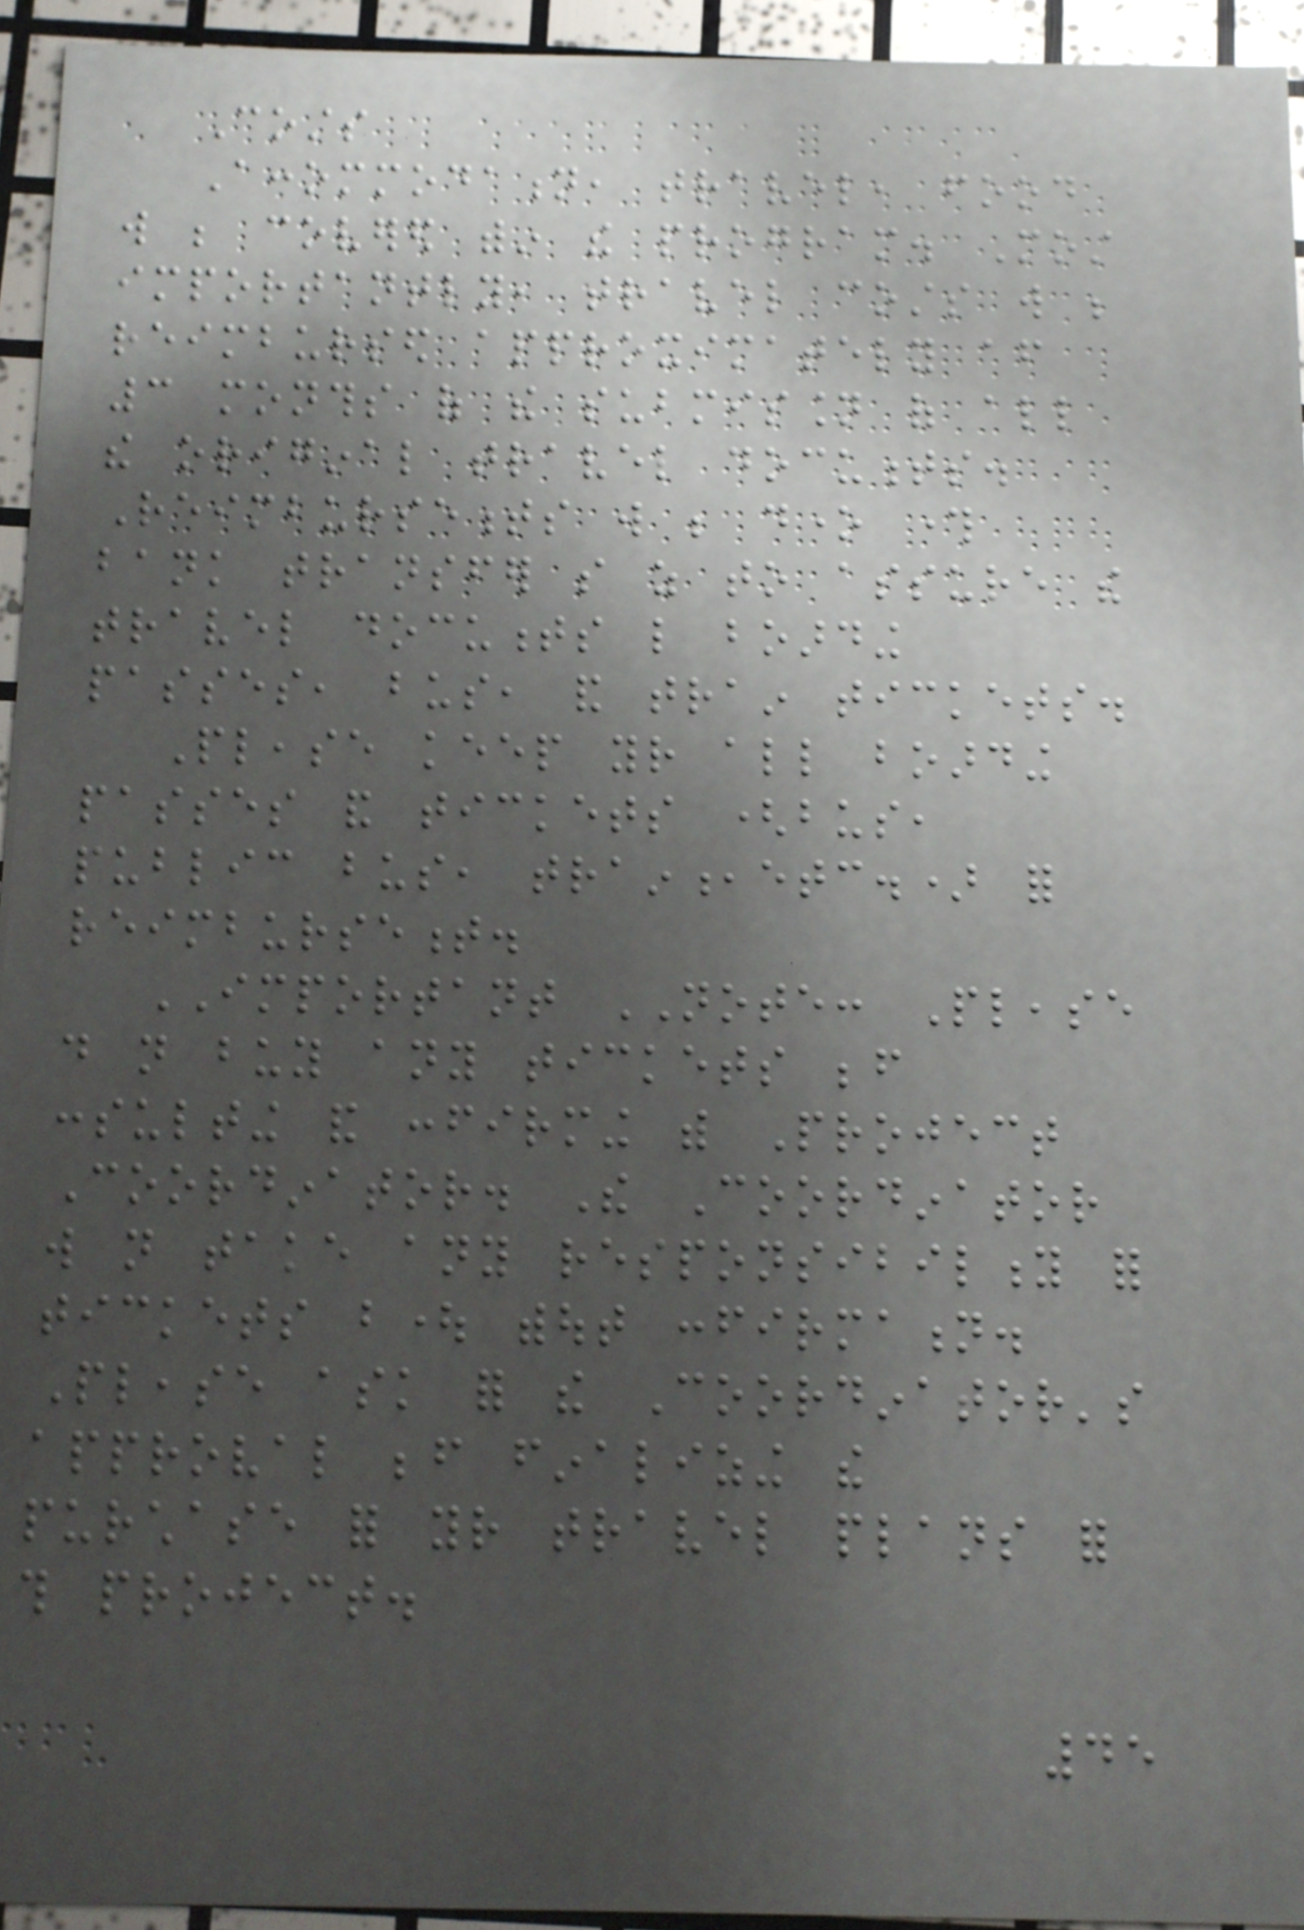Costs
Accommodation, travel, food
will be covered within the program. Most
importantly, travel costs will be
reimbursed approximately after
3 months of the submission of all
the original travel documents.
Reimbursements will be done through
bank transfer so as to assure the
travel documents like boarding
passes, bus, and train tickets.
Please keep your all boarding
passes and tickets (bus,
public bus, train,etc.) for
reimbursement.
IMPORTANT NOTE: Please
do not buy any tickets before
consulting and confirming with Project
Coordinator. The Coordinator
will not take any responsibility for
tickets bought without confirmation.
Please ask for the Coordinator's
approval before finalizing the
purchase for your travel plans for
this project.
45
